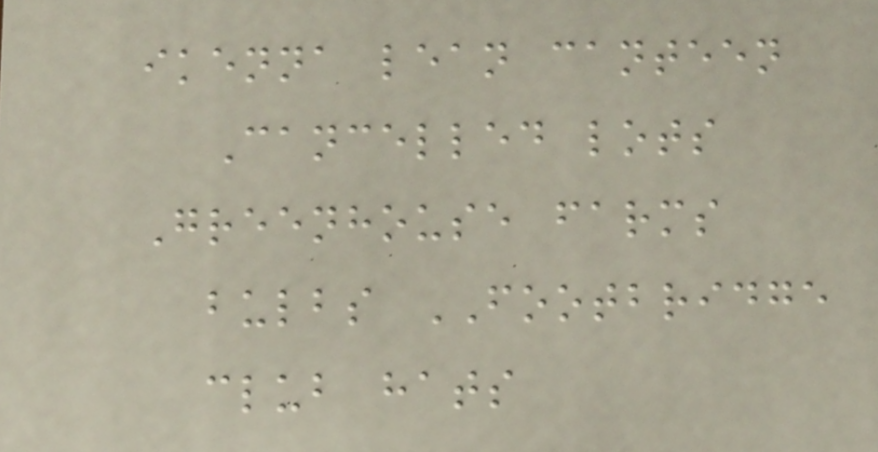ikenna lean canteen
Cancelled lots
Greenhouse farms
bulbs FOOTBRIDGE
club hats
